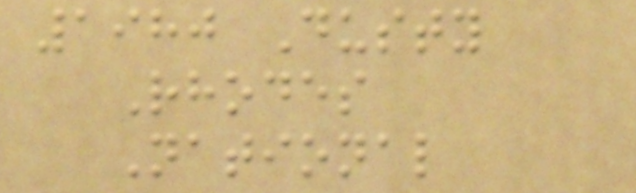1980 Dusty
Rhodes
National
